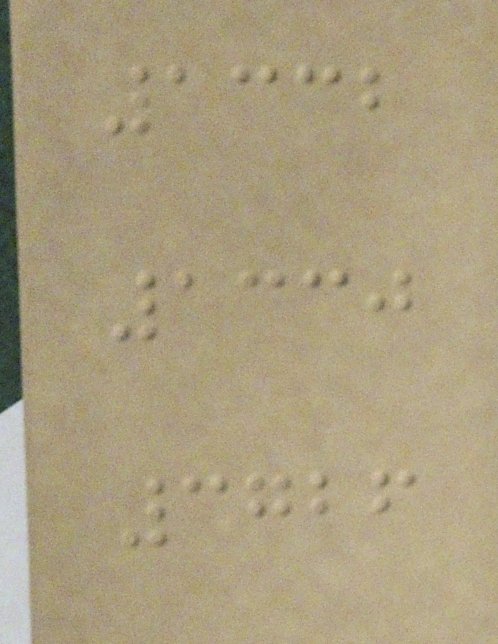1332
1330
3726
